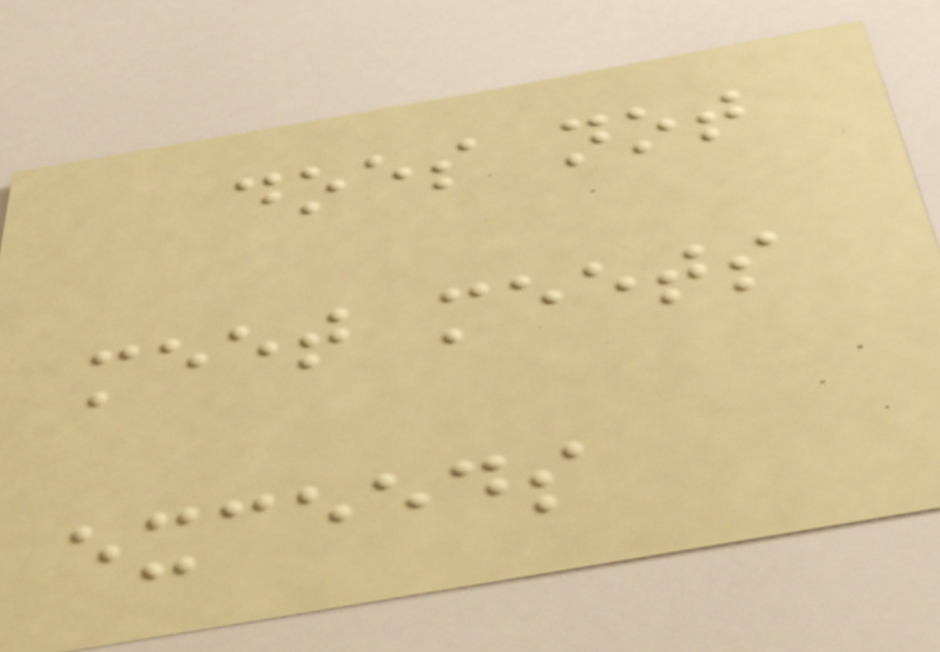does not
meet meets
exceeds
